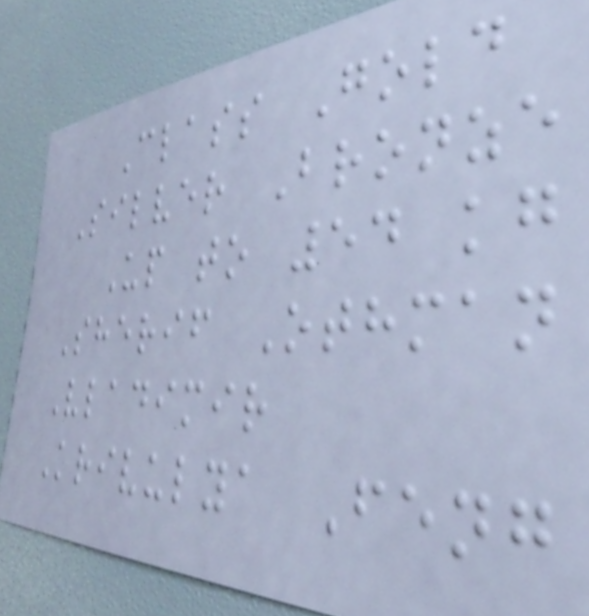Class Gold
Silver Bronze
Up to 54 kg
Sherif Othman
Vladimir
Krivulya Feng
